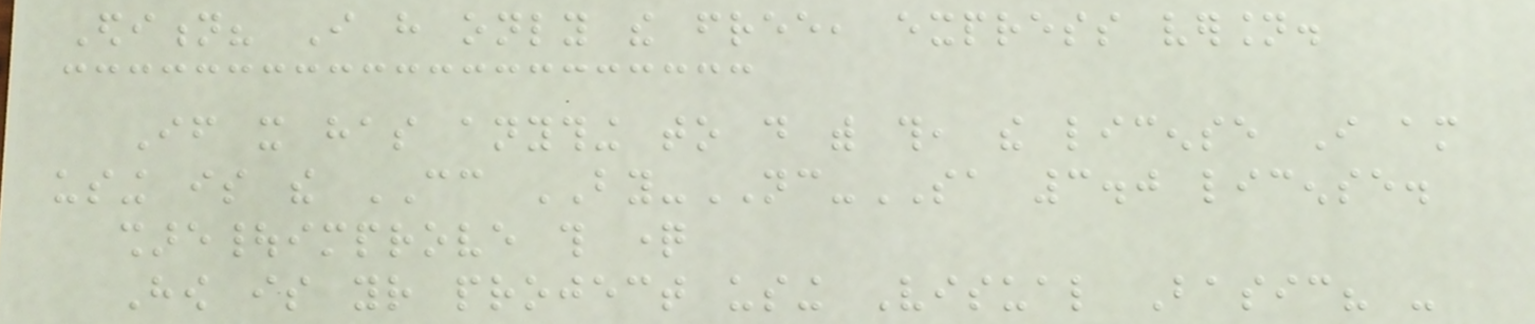Edition? I have only the free, express version.
If it has anything to do with this, the license I am
using is the CC BY-NC-SA 3.0 license.
share|improve this question
How is your project using Visual Basic? -
